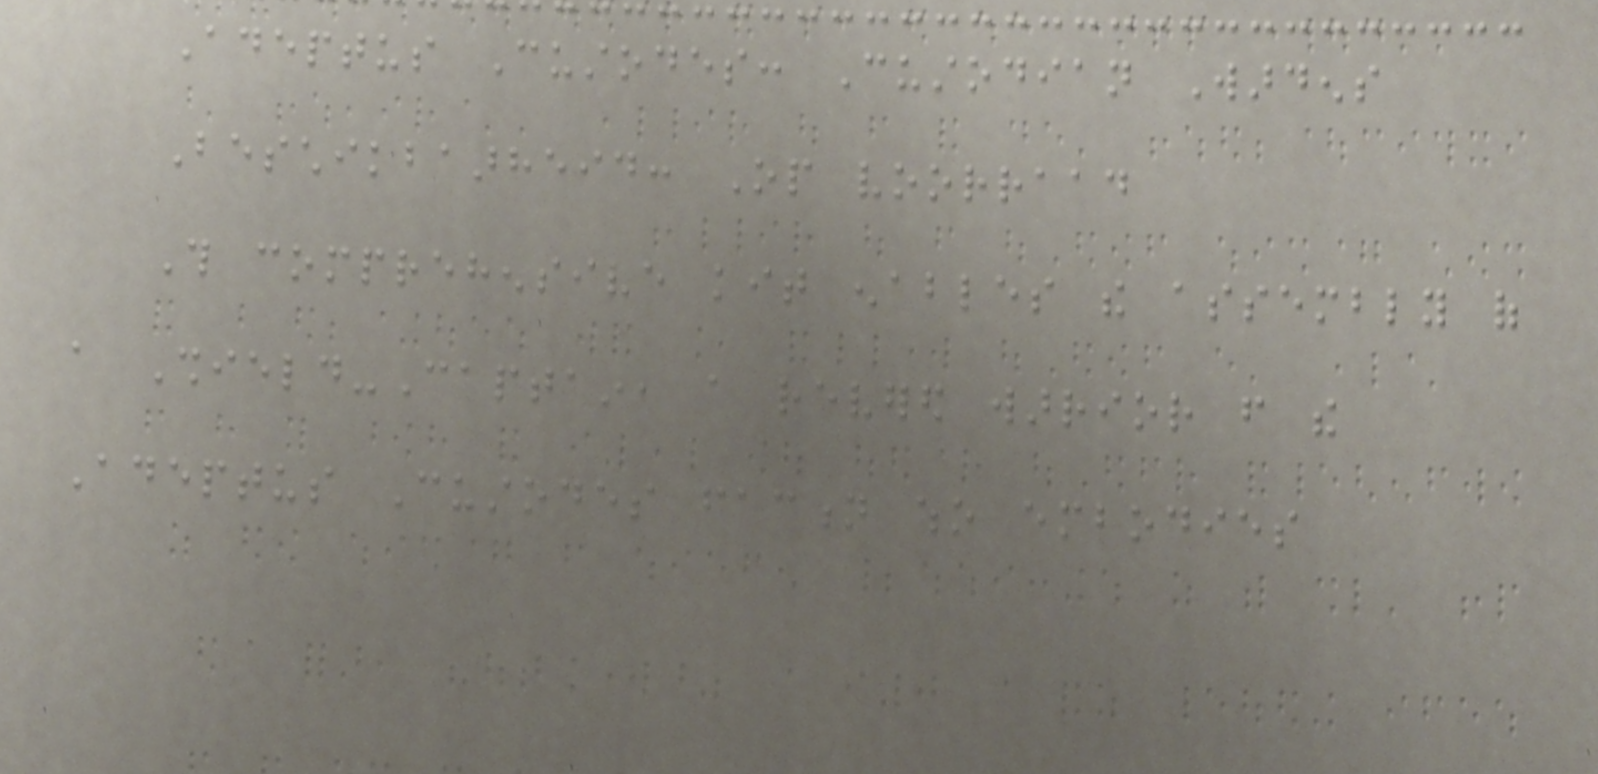Adeptus Custodes: Custodian Wardens
Beschikbaarheid: Op voorraad
This comprehensive kit enables the assembly of
a Shield-Captain, a revered warrior from the
Adeptus Custodes faction who embodies
